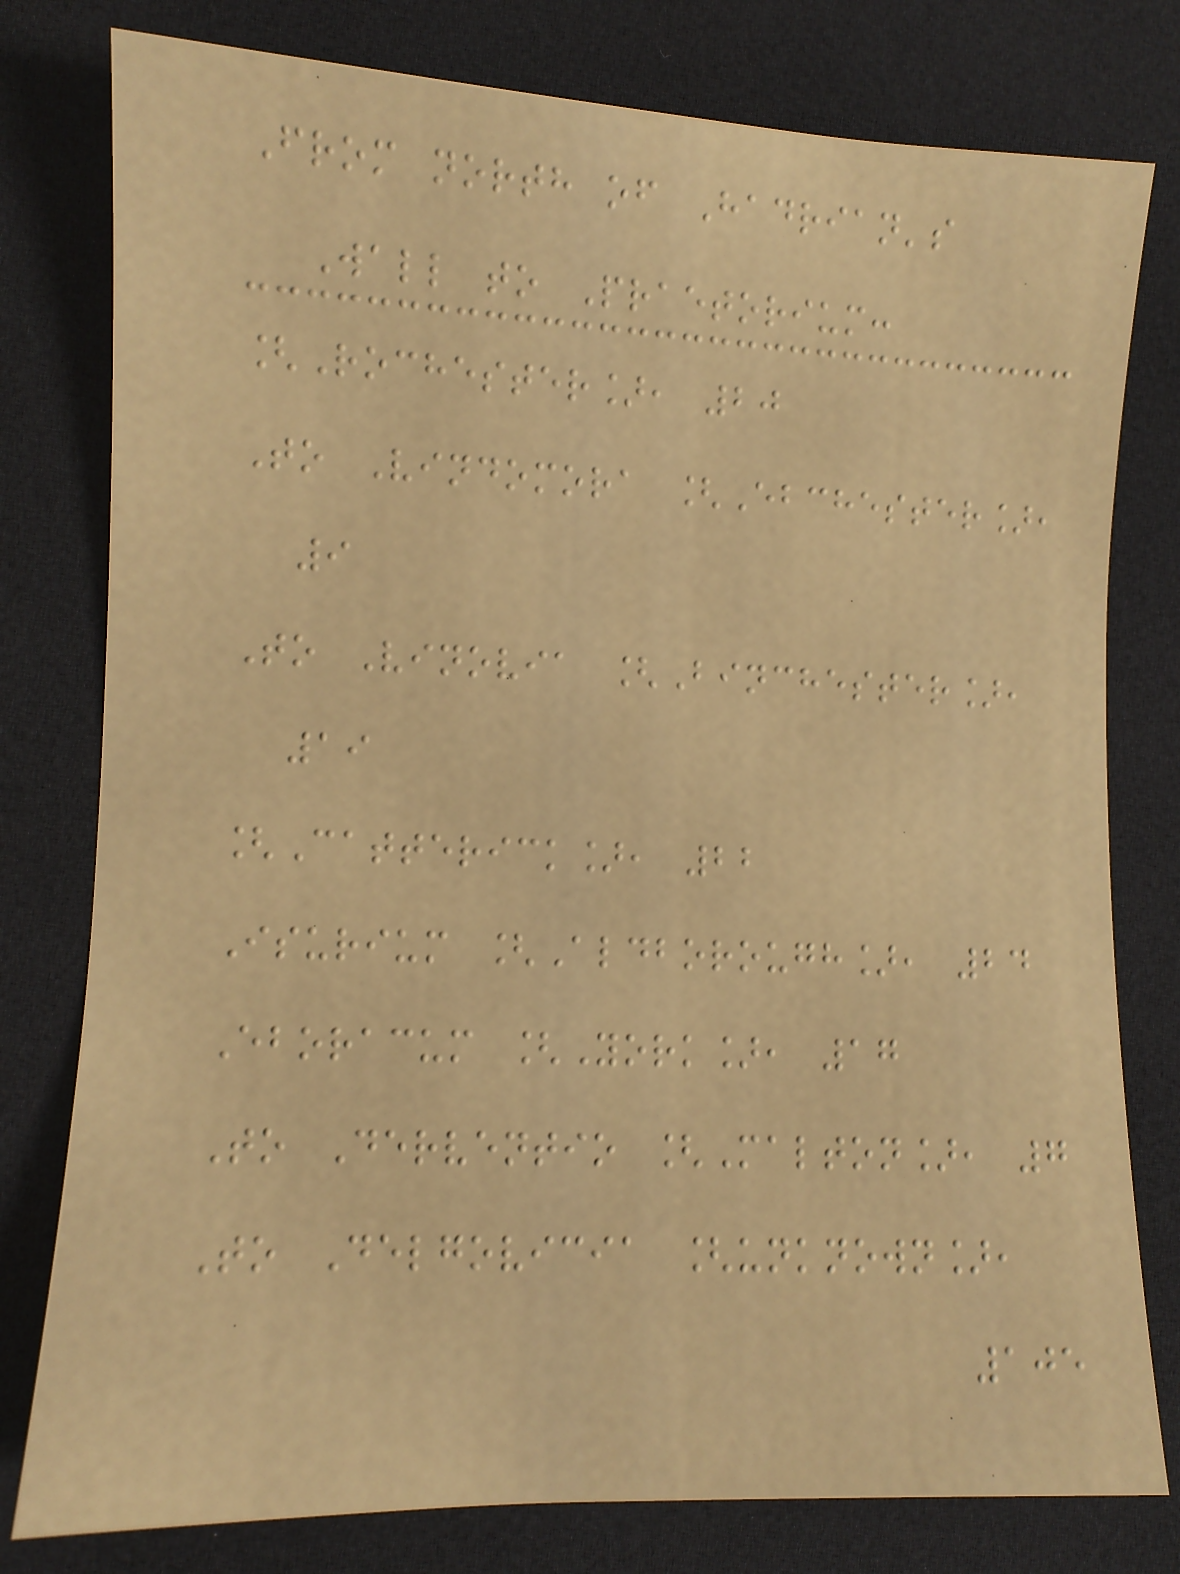From north of Hadrian's
Wall to Praetorium:
[Rochester], 20
To Vindomora [Ebchester],
9
To Vinovia [Binchester],
19
[Catterick], 22
Isurium [Aldborough], 24
Eboracum [York], 17
To Derventio [Malton], 7
To Delgovicia [unknown],
105
